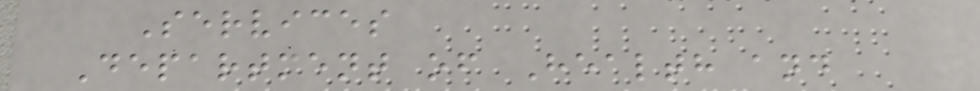Services
Department of Health and
